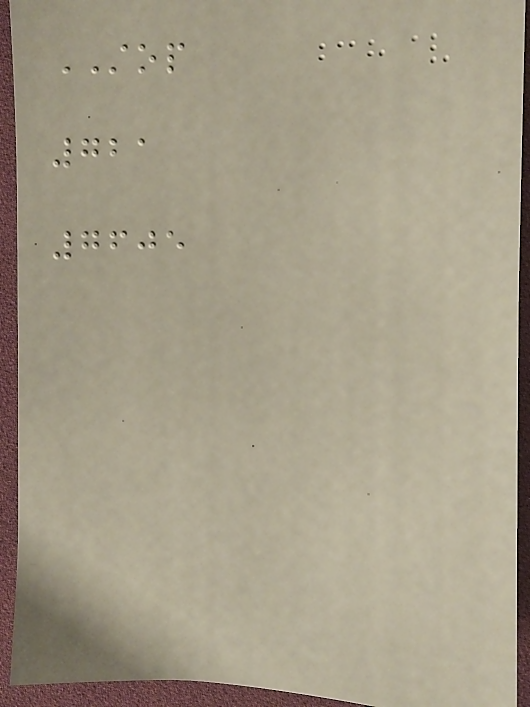STOP
721
7605
